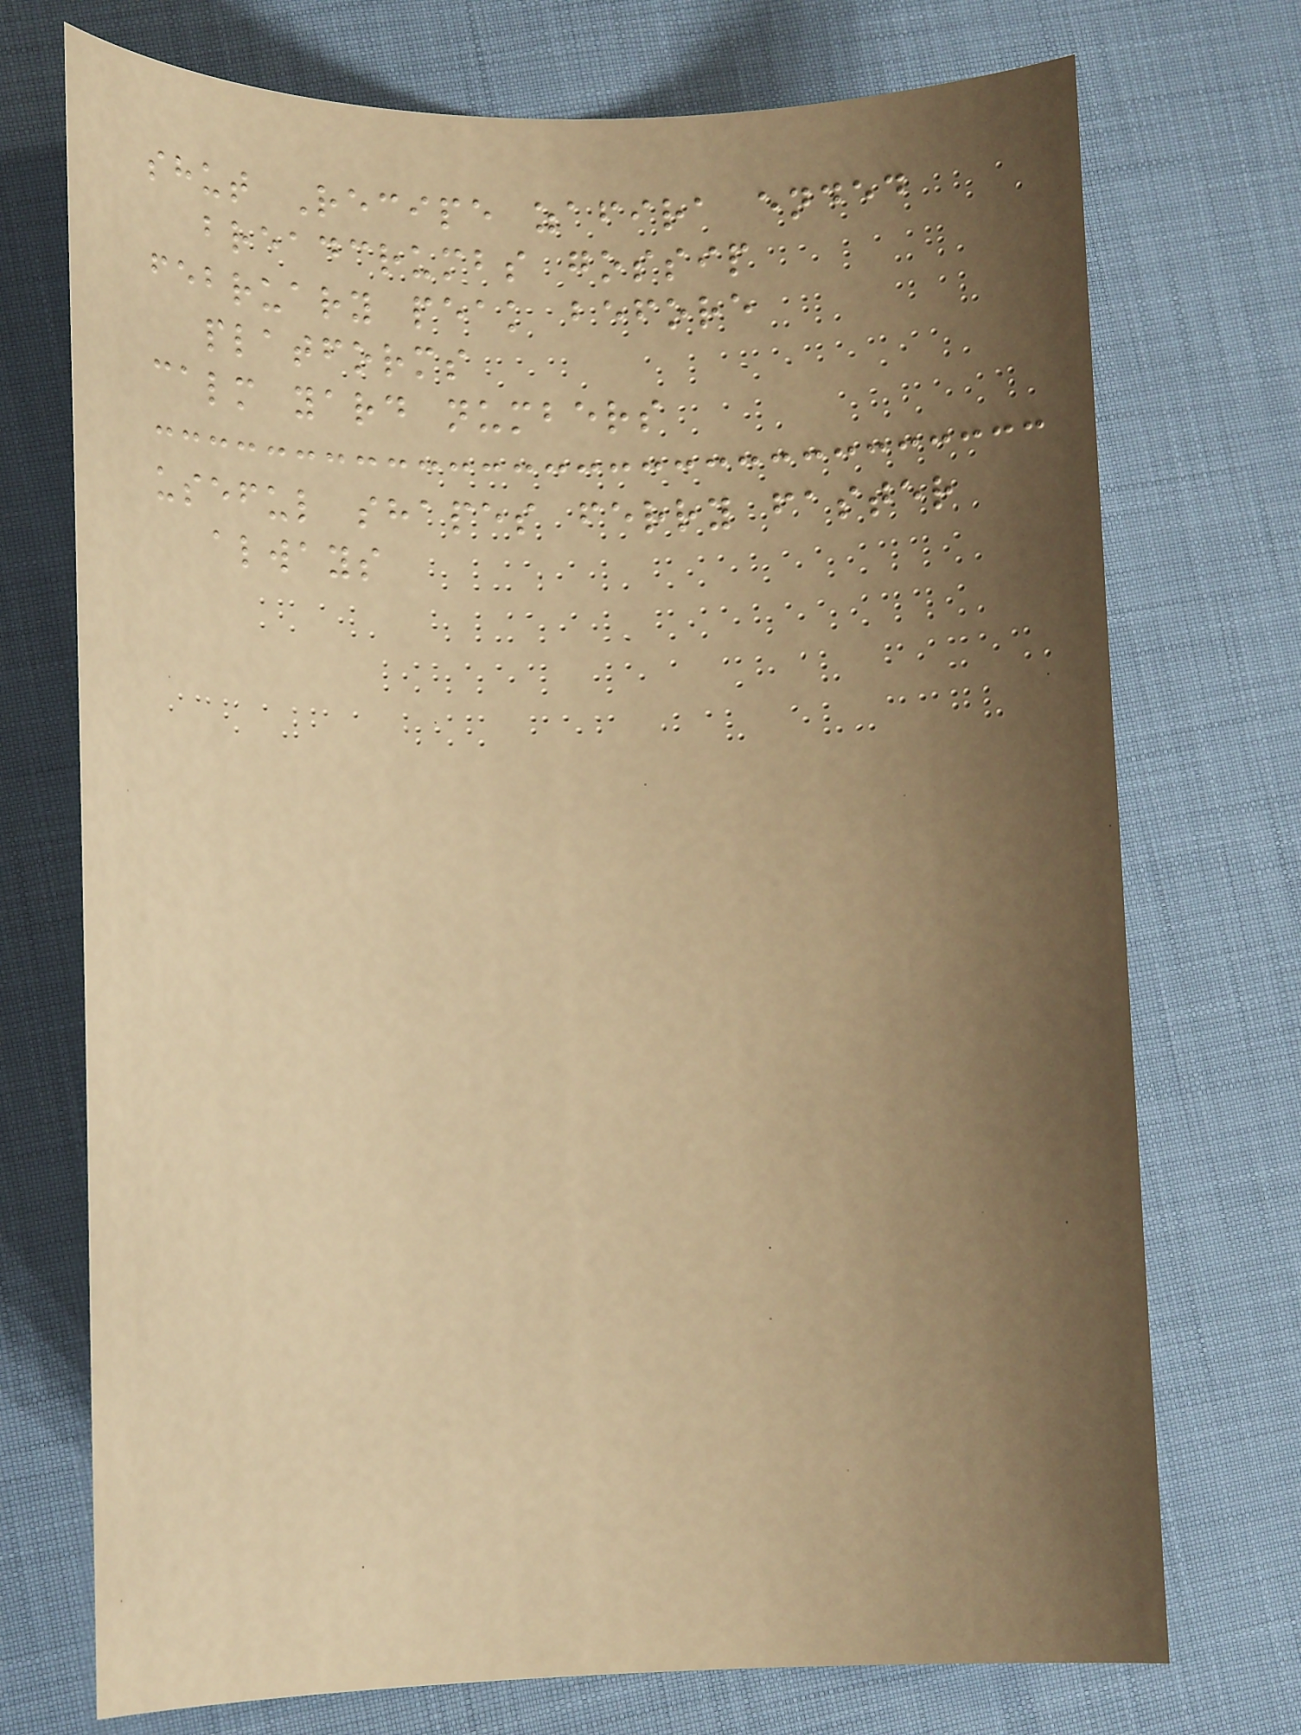shut Recipe zafira ended
breadcrumbs gossip
february peak before
platforms
calm yard numbers
useful shapes ferry faster
always
